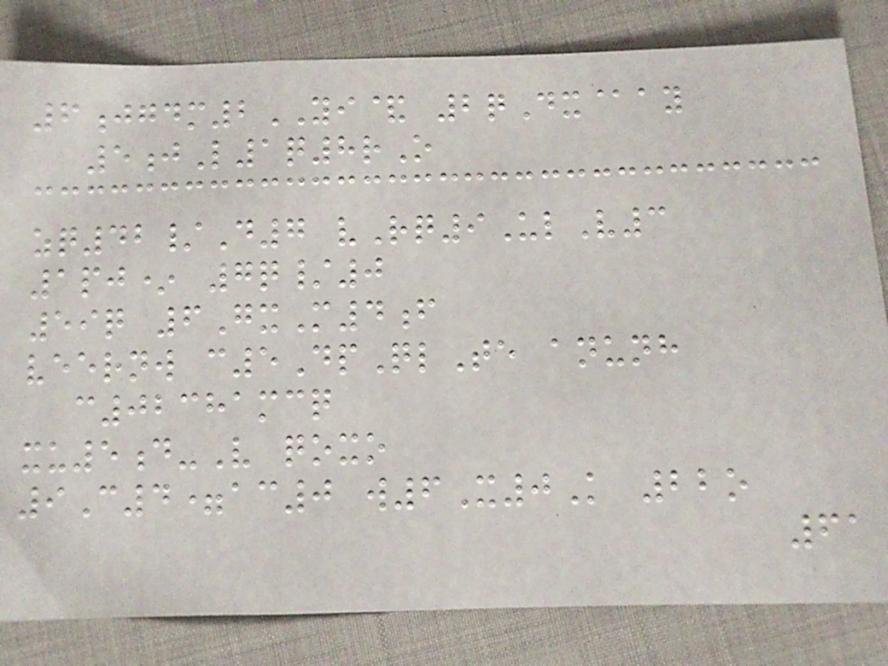6jgdm2YI& 2qDx@ay
5jL1q8rO
zq42/D7 vRq9UlV3
1pj* 7q/0
59q 6GxM4f
veernw c5DpQlTe anunh
c02381mcq
xu5d-V qoxo
9C4=ac0 w6X0K 22o
61
